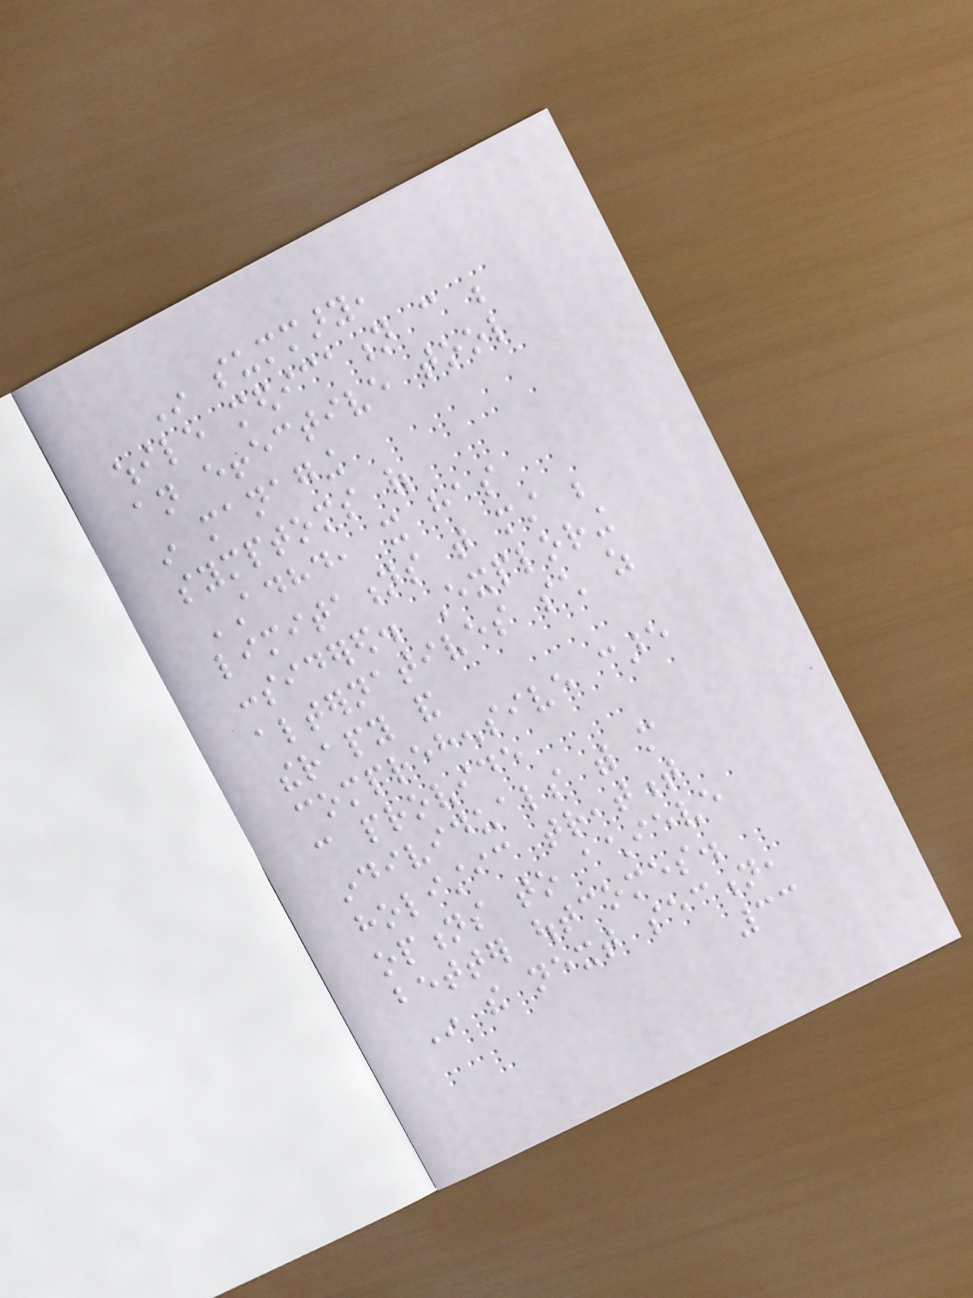In summary,
while medication can be
an effective tool
in managing
symptoms of
ADHD, it has
limitations that must be
considered. Exploring
alternatives such as
therapy and
comprehensive care
can provide
individuals with more
holistic treatment
options to achieve
better outcomes.
In the next section,
33
